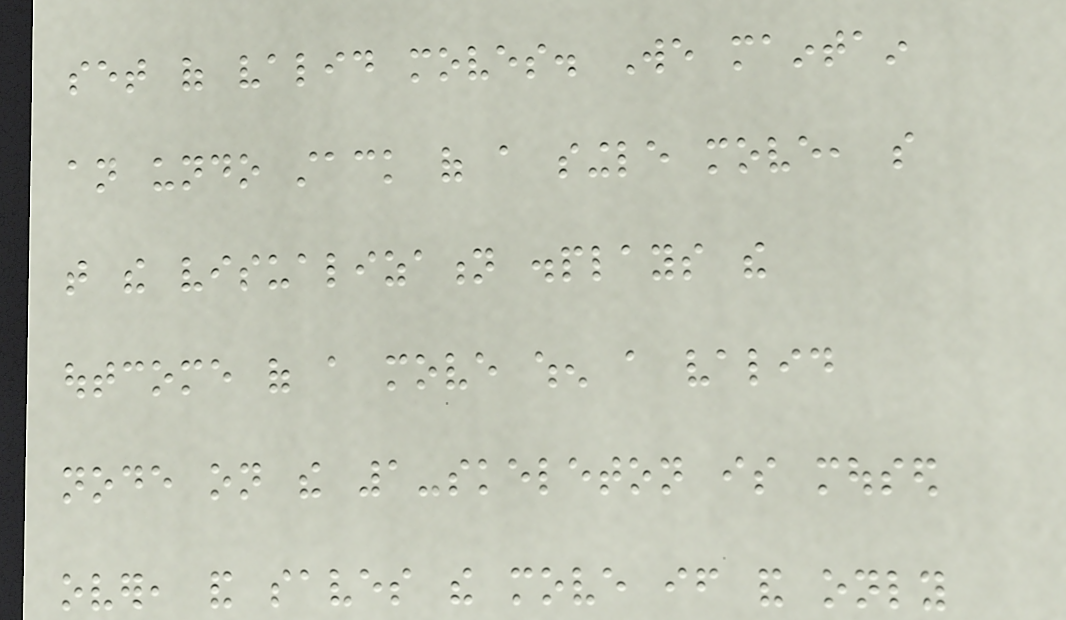set of valid moves. We maintain
an undo stack of a single move, so
that the visualization displays the
outcome of a move when a valid
node on the 1-skeleton is moused
over, and saves the move if and only
